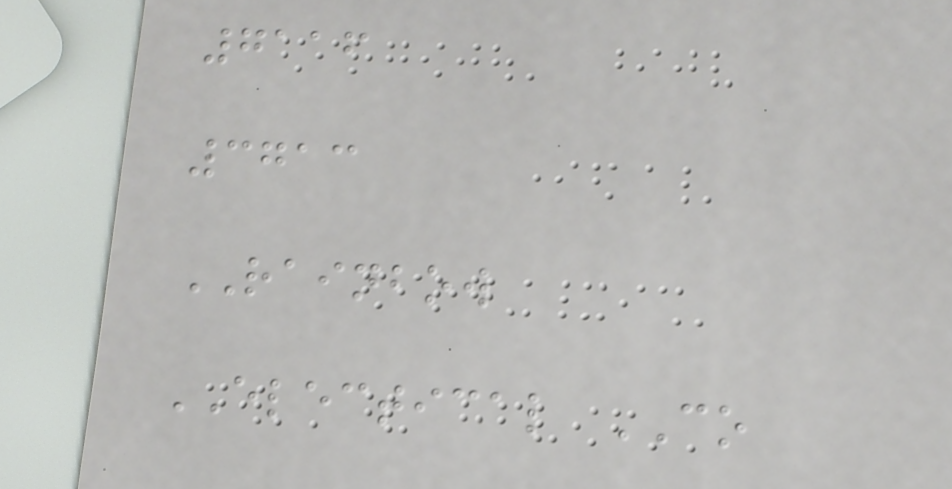7116
3713
RAINBOW
ELECTICAL CO
